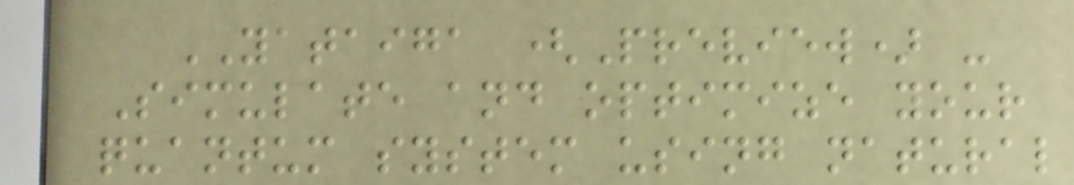YATAIGA (Preview) -
Simulate and optimize your
quantum system using natural
